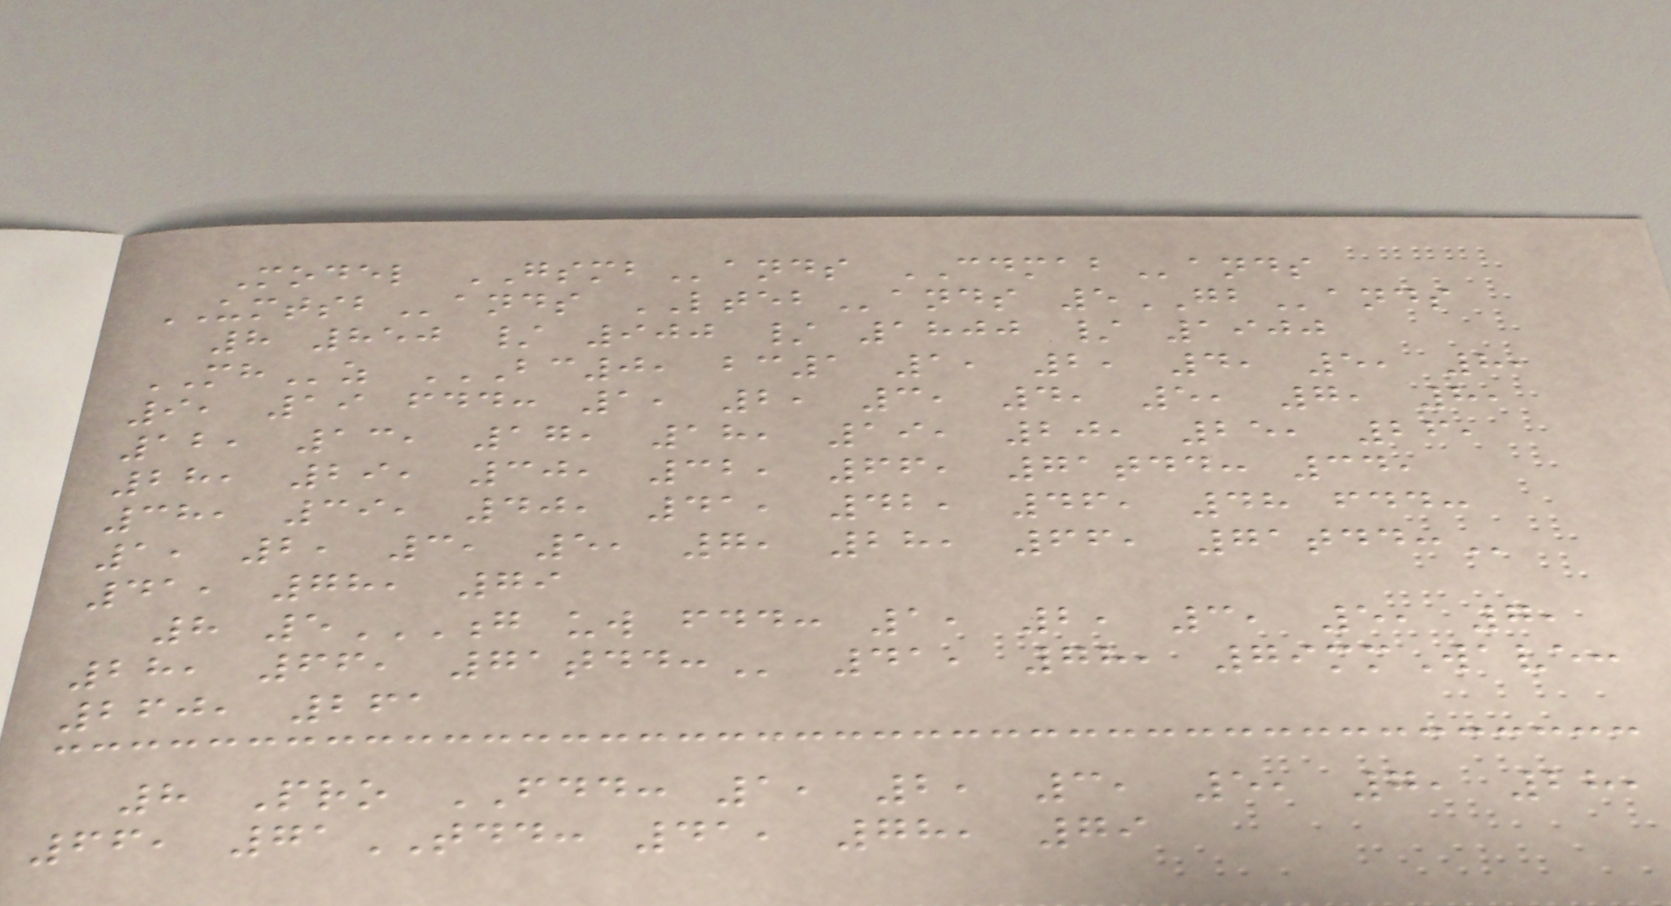Model GSMBands CDMABands
UMTSBands LTEBands 5GBands
8 850 / 900 / 1800 / 1900
MHz BC0, BC1 1, 2, 4, 5, 8,
9, 19 FDD: 1, 2, 3, 4, 5, 7, 8,
12, 13, 17, 18, 19, 20, 25, 26,
28, 29, 30, 32, 66, 71TDD: 34,
38, 39, 40, 41, 42, 46, 48 FDD:
1, 2, 3, 5, 7, 28, 66, 71TDD:
41, 78, 79
8 5G UW FDD: 1, 2, 3, 5, 7,
28, 66, 71TDD: 41, 78, 79mmWave:
260, 261
8 Pro FDD: 1, 2, 3, 5, 7, 28,
66, 71TDD: 41, 78, 79
